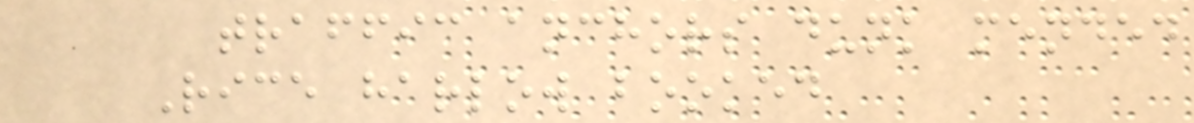traffic anchors dunk mended
Rice harlow booked
